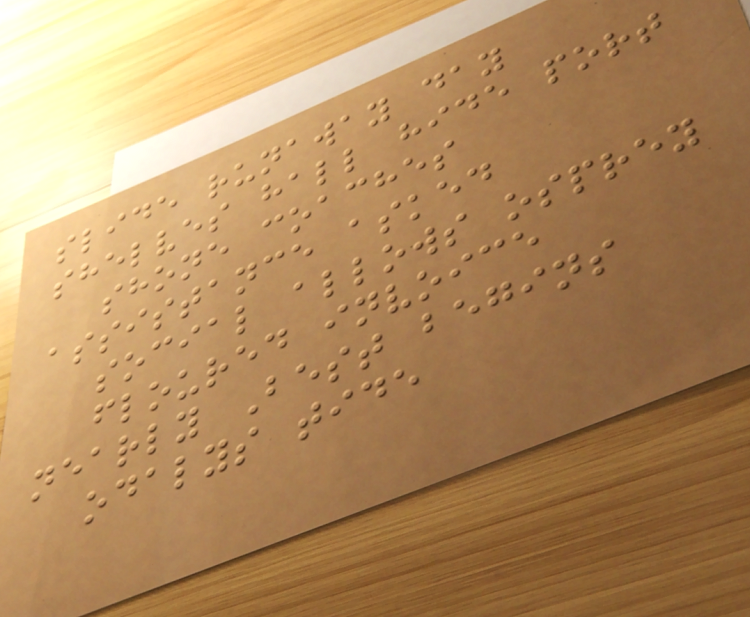slide runaway day
shelves hall hide port
shone coaches
assistance asked
social allows osprey
floured invoice
nearly Best begins
odalys tide
